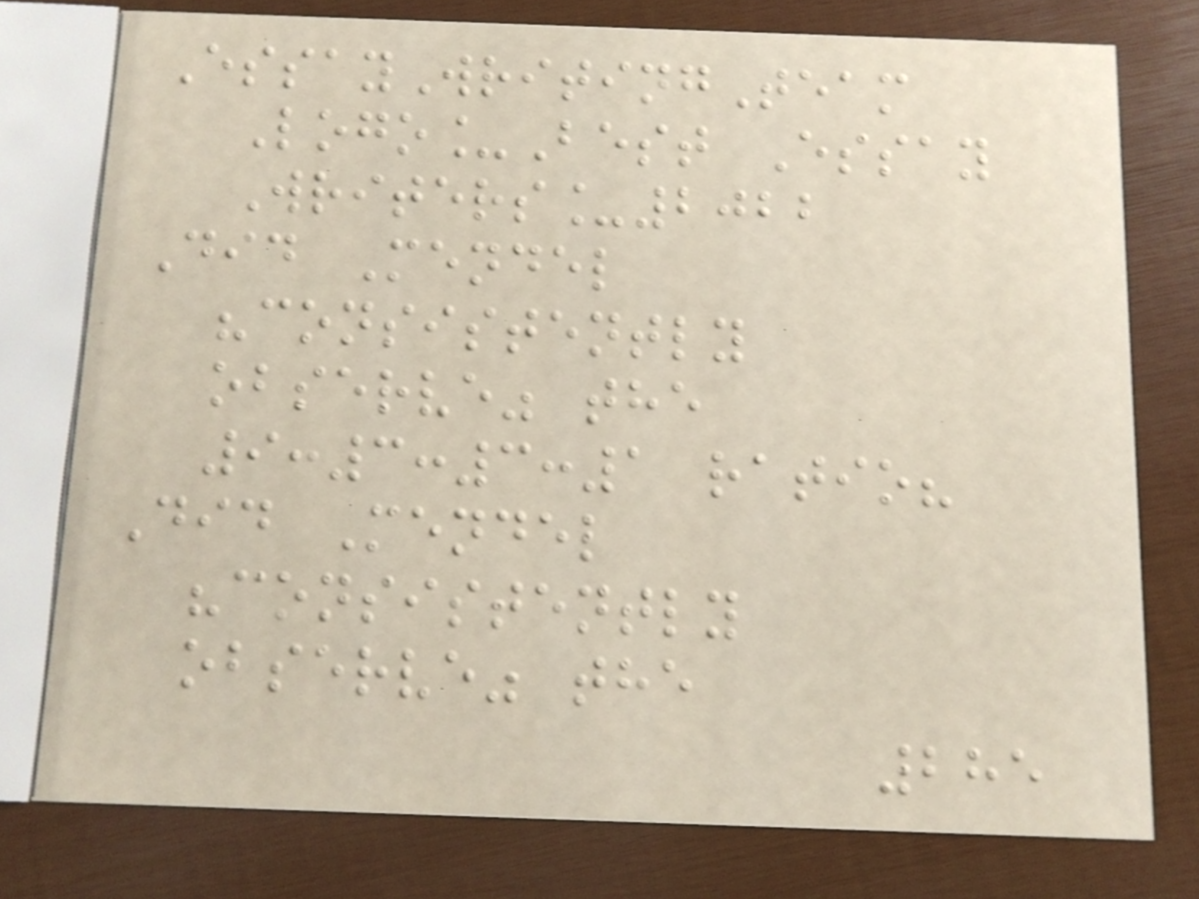EssayWritingTeam
Logo_Best Essay
Writers_2022
Did Mendel
"consistently
observe" the
9:3:3:1 ratio?
Did Mendel
"consistently
observe" the
285
